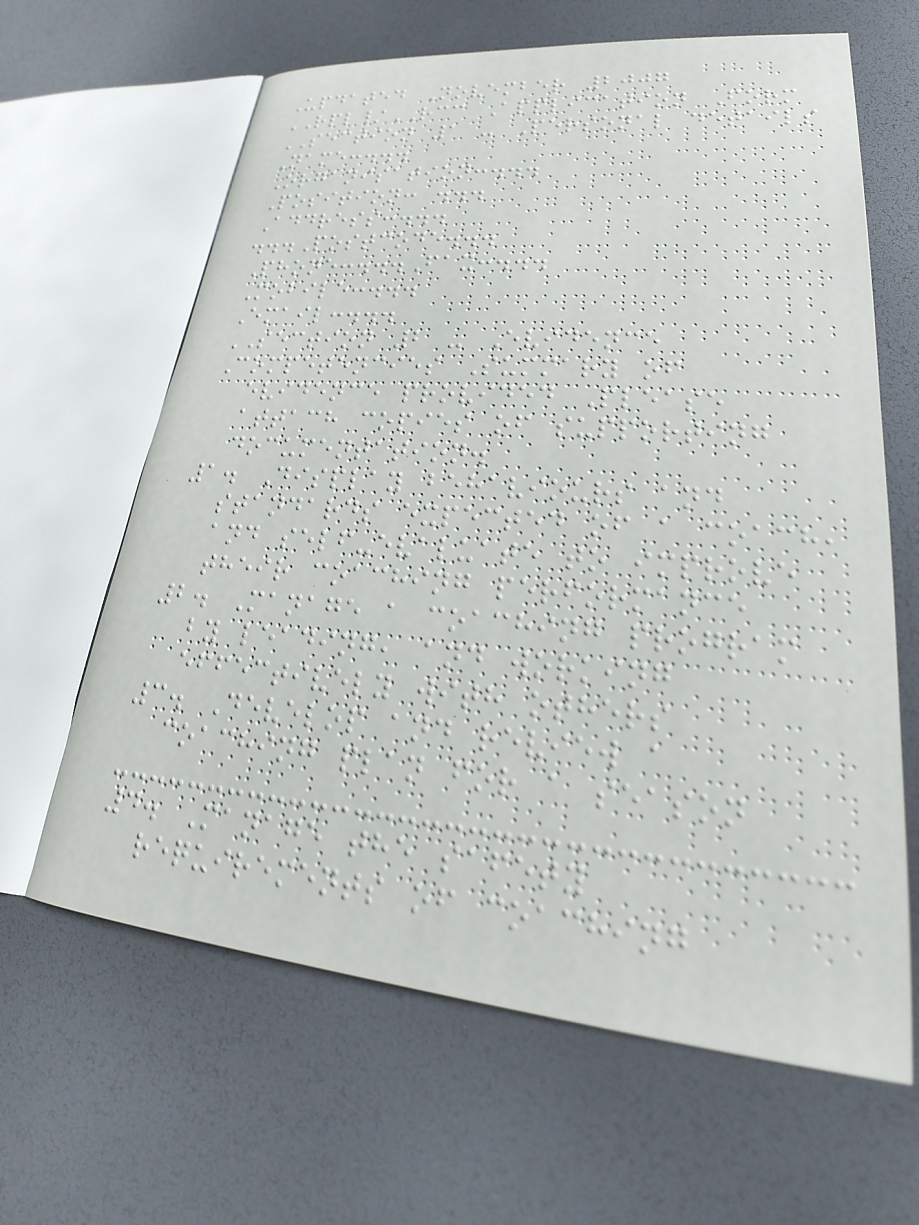Updated November 2007
RPL/RCC Application Form
SECTION 1 - Personal details
Name:...
Organisation:...
Position: ...
Address:...
...Postcode...
Phone:...Fax:...
Mobile:...
Email:...
SECTION 2 - Evidence
Competencies Summary of
evidence provided Please
attach copies of supporting
documentation.
1. Display behaviours and
standards expected of a coach,
and self-evaluate to improve
their coaching performance
2. Manage a coaching program
by leading, and working
effectively with others
3. Develop and review a
coaching plan for a season
4. Manage the safety
requirements of coaching
